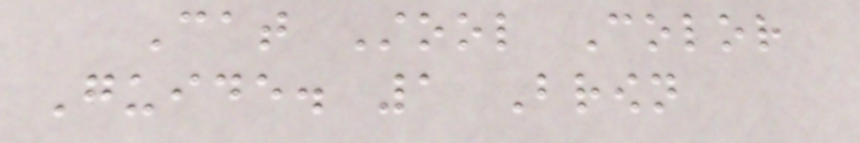Cat Stool Color
Guide. 1 Brown
